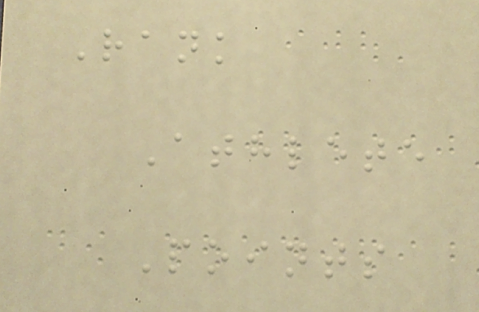Rank
Athlete
Points
